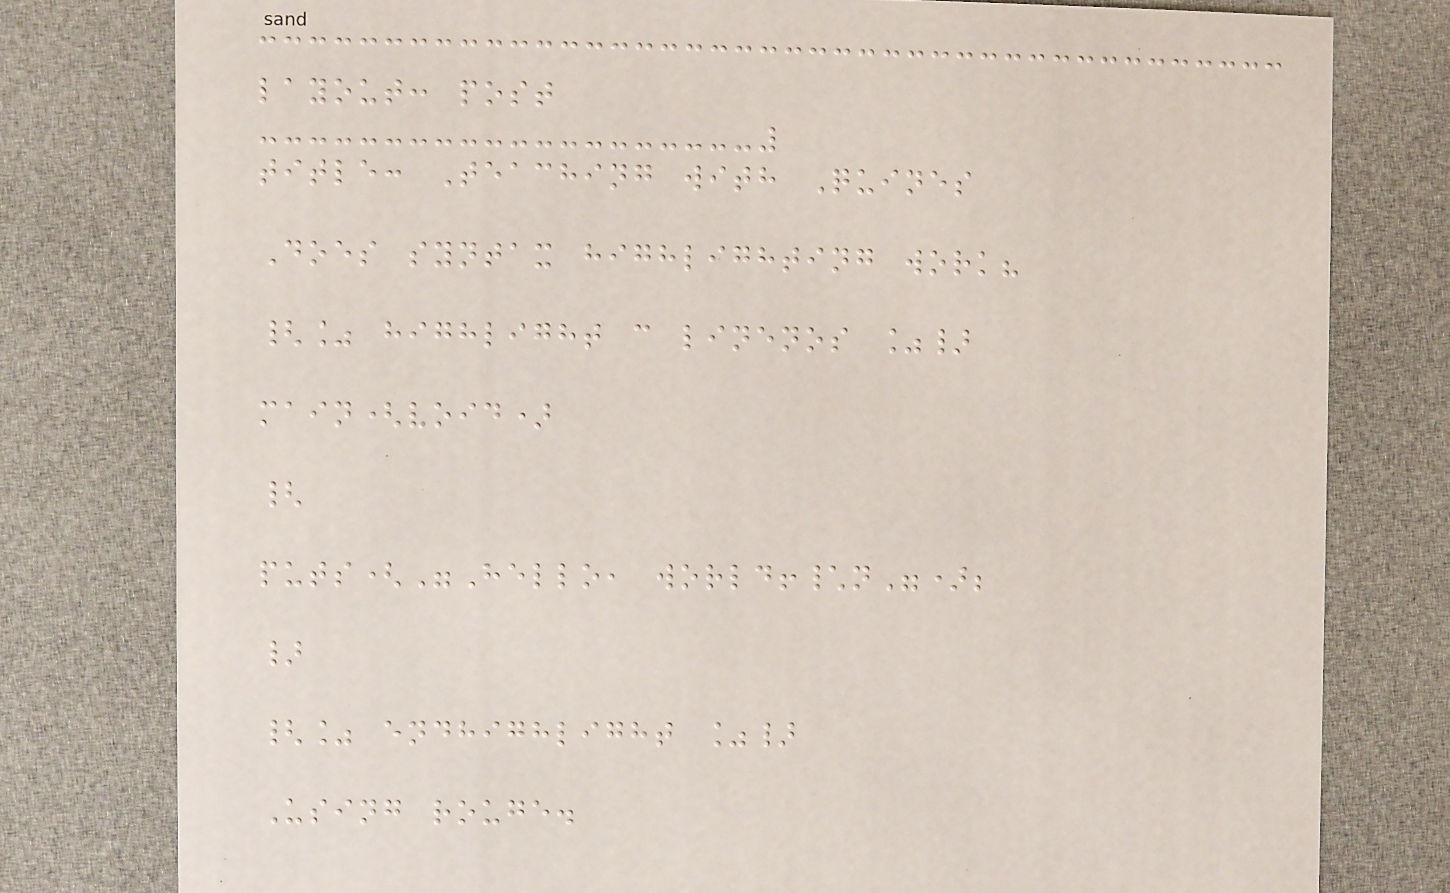layout: post
title: Teaching with Quines
Does syntax highlighting work?
{% highlight c linenos %}
main(void)
{
puts("Hello, world!\n");
}
{% endhighlight %}
Using rouge.
